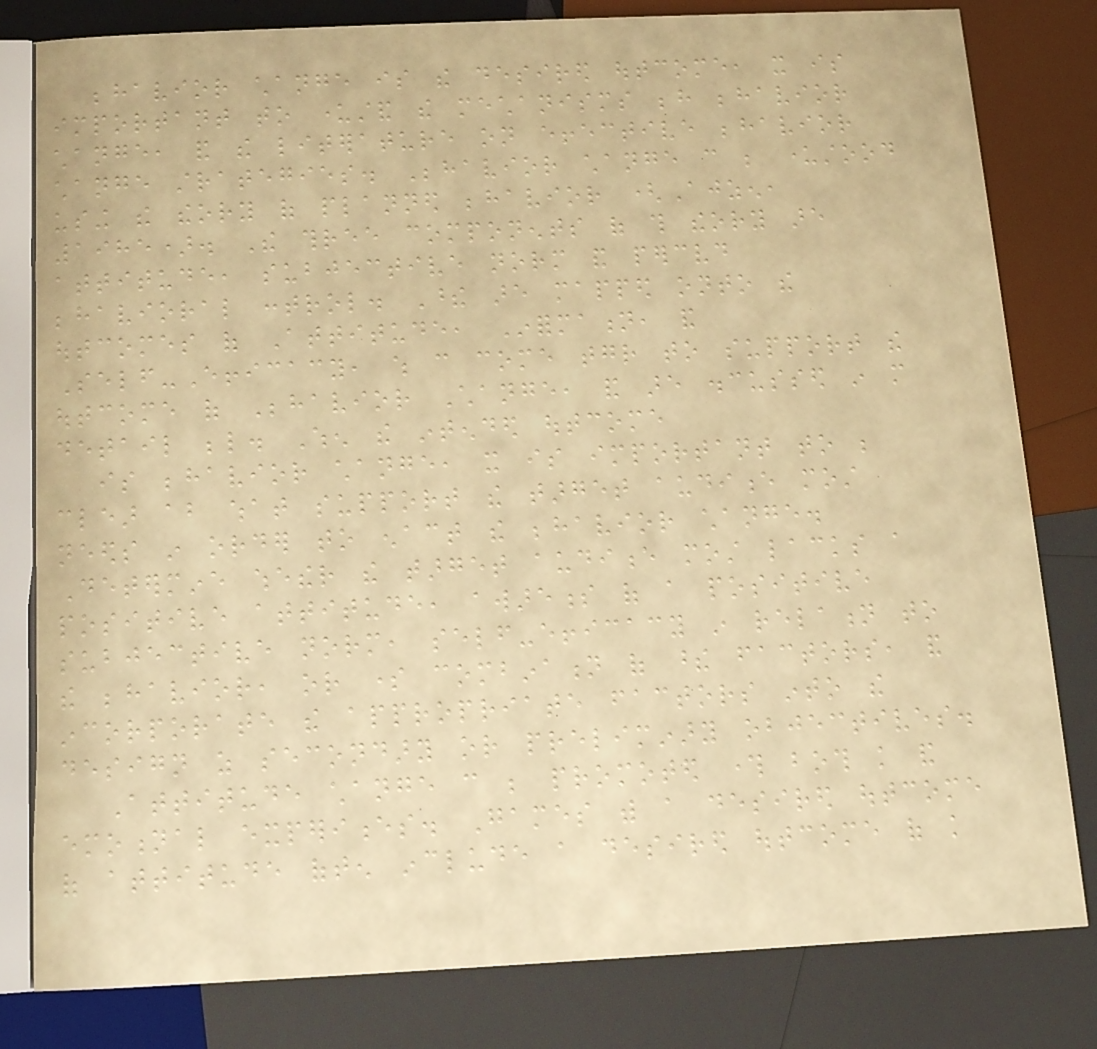behavior change is the desired outcome, it is
important to understand the mechanisms behind behavior
change, and the literature on effective behavior
change strategies. Behavior change can be understood
using the theory of planned behavior (Ajzen,
1985). The three components of this theory are
attitude, subjective norm and perceived
behavioral control. These are mapped onto the
outcomes of Attitude, Information, and
Self-Efficacy, which can come together to support the
outcome of Behavior Change, and are discussed in more
detail below. When the intended outcome
is behavior change, it is important to be
clear about what support the target audience most
needs in order to enact the behavior change.
Determine whether the target audience most lacks a
positive attitude, awareness of a positive
subjective norm, self-efficacy in relation to
the behavior, or some combination of these factors, and
incorporate the appropriate factors into the
design as secondary or preliminary objectives.
Attitude change can be promoted through both knowledge and
emotional experiences. Games with a desired outcome
of attitude often include a desired outcome of knowledge
